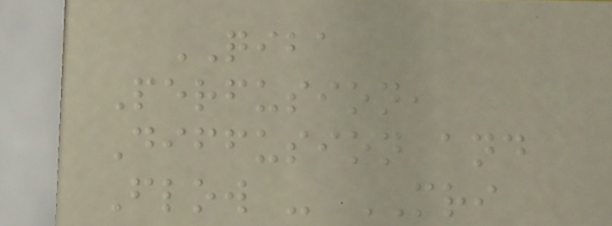QIBA
Perfusion,
Diffusion and
Flow - MRI
